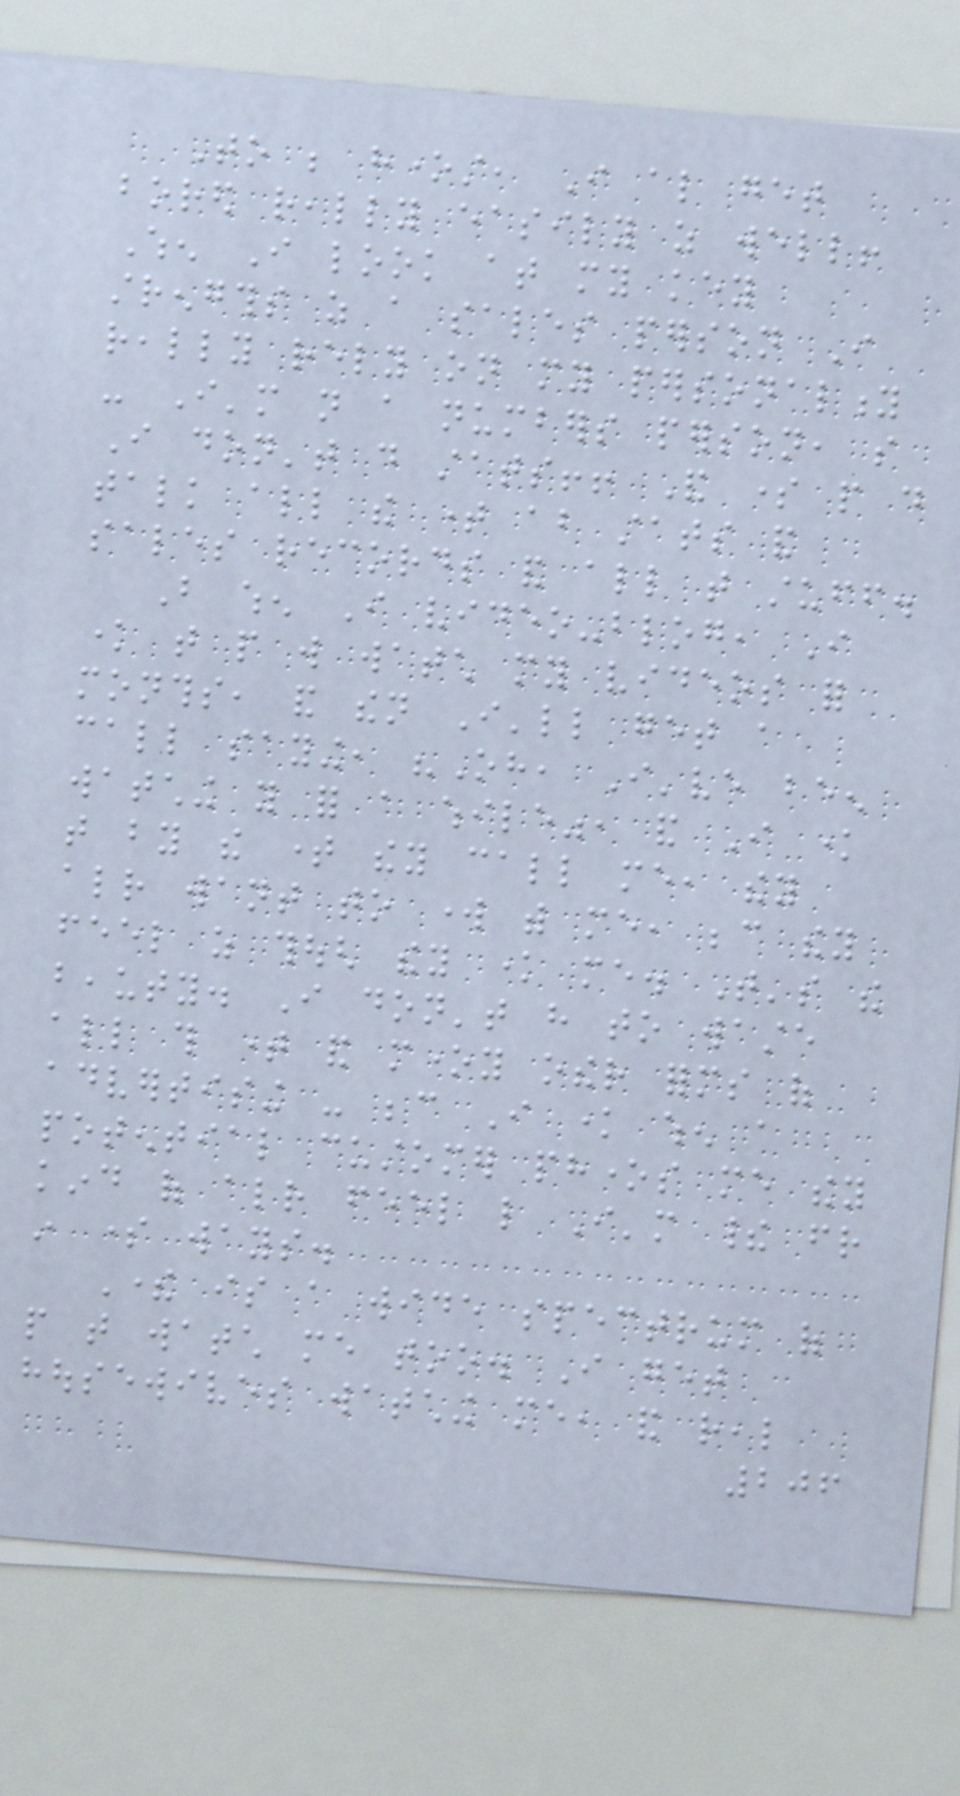To be honest, I also get
bored really easily as well!
When I look at my key
strengths as a sales person I
really rely on my personality
- I'm not a numbers person, so
I don't do stats!! And some people do
talk all the time about stats and
sales records and all that stuff.
But when I video-blog, I
know that people will watch my videos for
months, and then I'll get a
call saying, "Oh, I've been
watching you for a while", and I know
that by the time they call me, they
already want to work with me, because they
feel as though they know me. That's the
beauty. I don't have to waste
all this time and money other forms of
advertising - because I know when a
potential customer phones me they
kind of already feel like I'm their friend
in some ways.
There is a wide spectrum of
people that watch me too. I get
housewives watching me, and real
206
